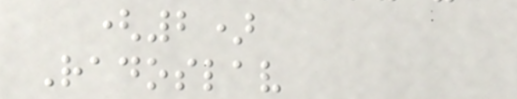(2)
Radoslav
